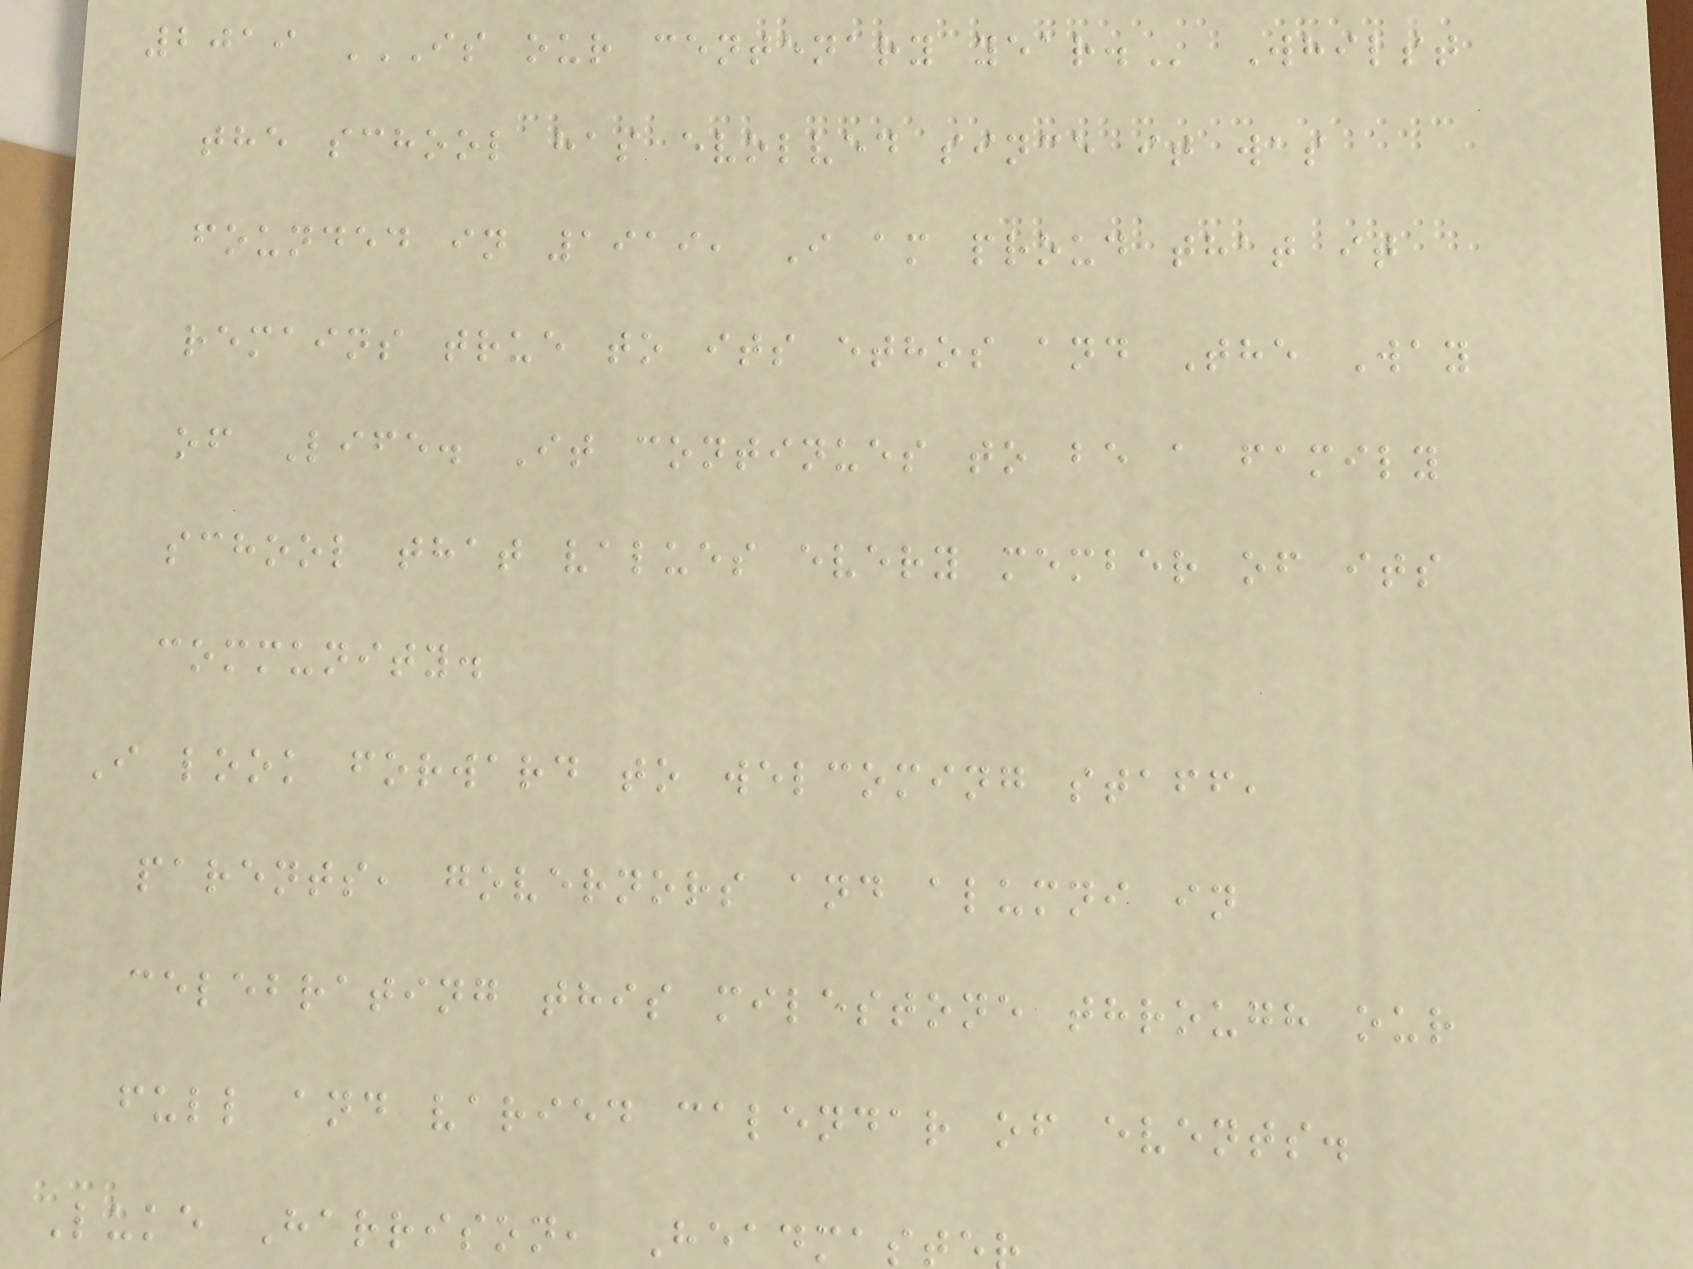2019 IS OUR CENTENARY YEAR. Whilst
the school has evolved since it was
founded in 1919, I am proud that it
remains true to its ethos and The Way
of Life. It continues to be a family
school that values every member of its
community.
I look forward to welcoming staff,
parents, governors and alumni in
celebrating this milestone through our
full and varied calendar of events.
Luke Harrison, Headmast
